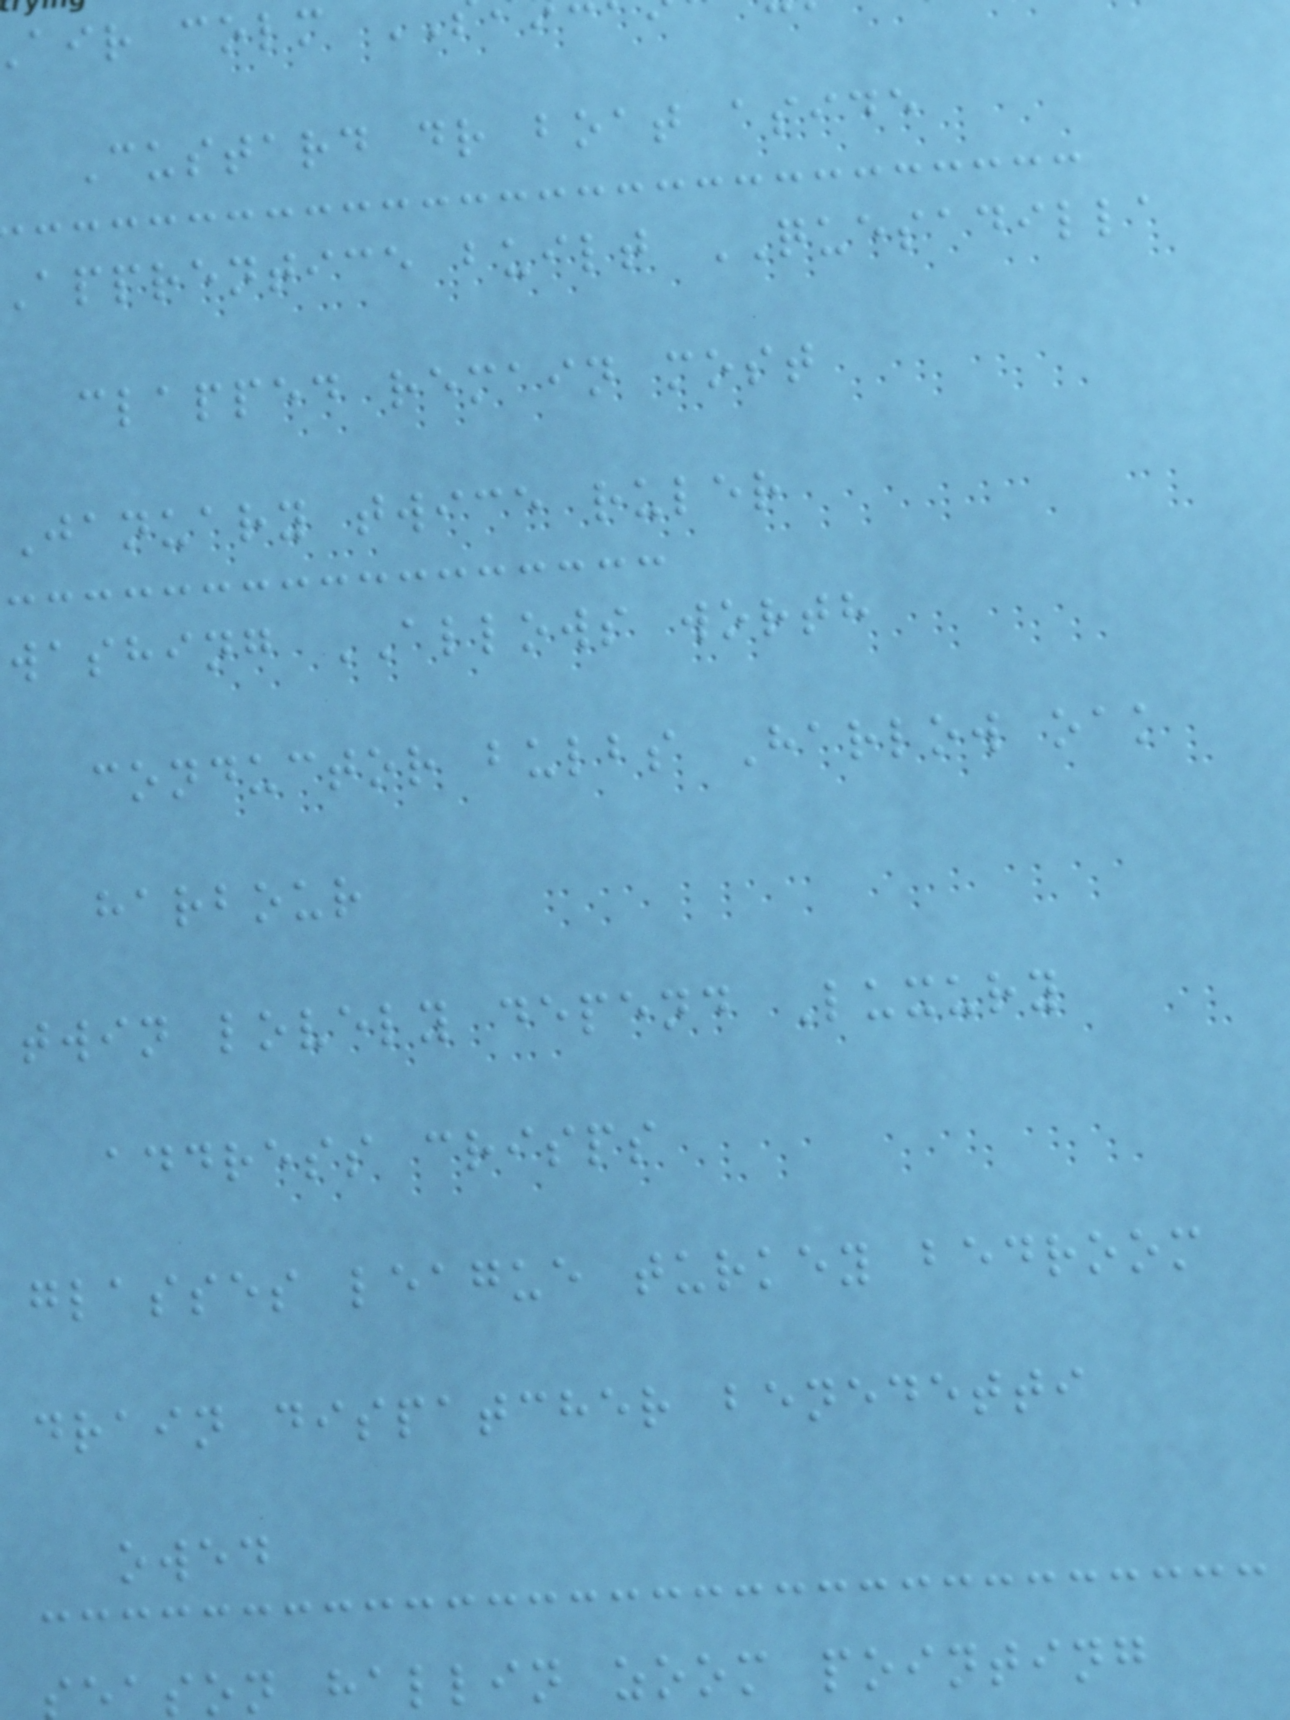air colm
Custard dr boat aside
apprentice built QUESADILLA
clapped remain most
January twice ruler
washing ALLOWS worth
conductor bulbs Harlow oak
harbour
twin lovely depend Luxury
address crisps
glasses league turkey bedroom
drain dispatcher benedetti
owed
ason hallin zoom pointing
